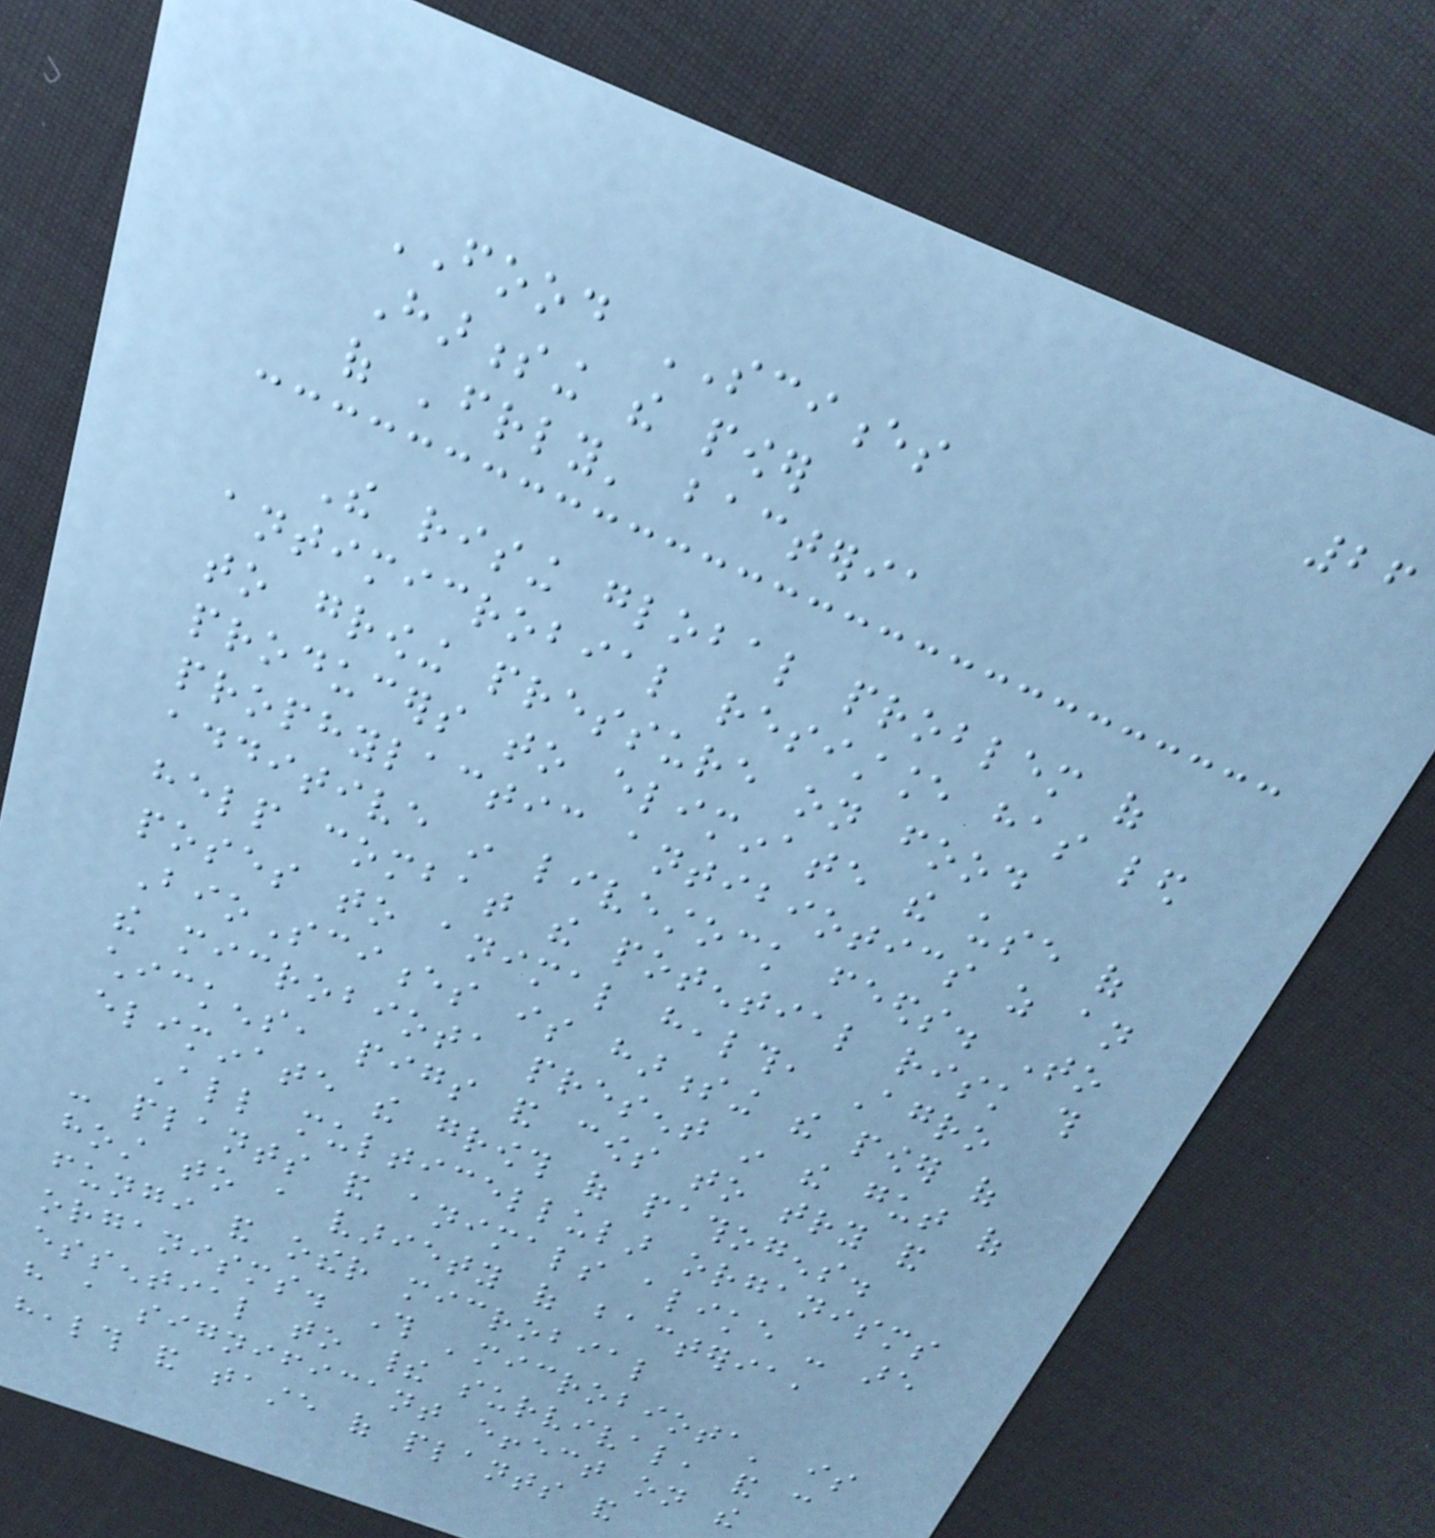26
FOOD SCIENCES
Harnessing the power
of 'friendly' bacteria
The rising global problem of
antimicrobial resistance has led
to growing pressure on food
producers to eliminate the use of
prophylactic antibiotics as an
additive in livestock feeds. To
help combat the potential risk this
poses to animal health, Agro
BioSciences is harnessing the power of
the microbiota present in the gut of
chickens, pigs and cows to try and
eliminate the growth of pathogens.
All multicellular organisms
- plants and animals alike - are
host to a variety of bacteria,
fungi and other microbial
organisms. This 'microbiota' is
essential to their survival, and can
have a significant effect on the
health and taste of plants and
